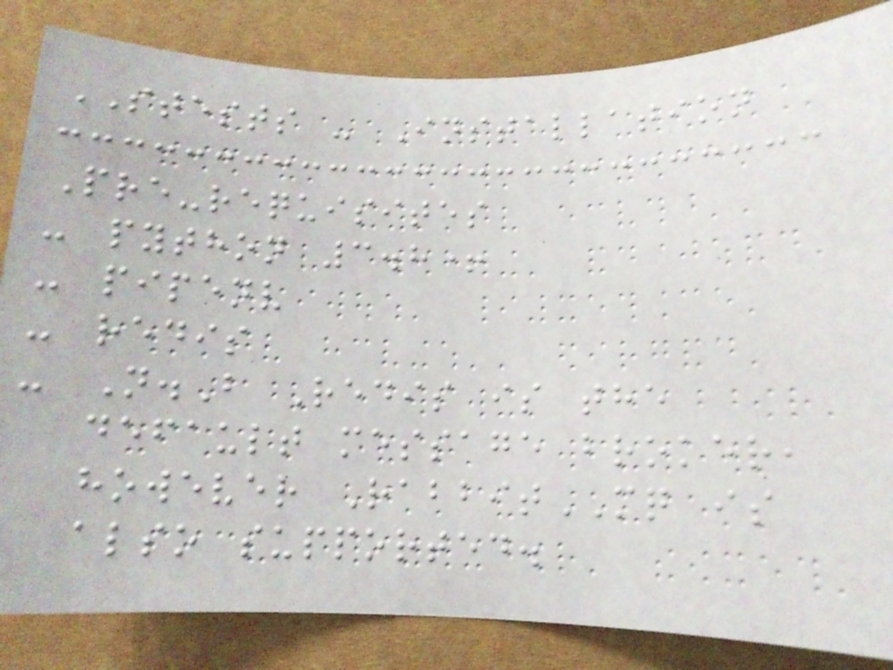STESTS - Installation
Pre-requisites
- python 3.8+
- pipenv
- redis
- N.B Redis is the
default message broker,
however RabbitMQ is
also supported.
